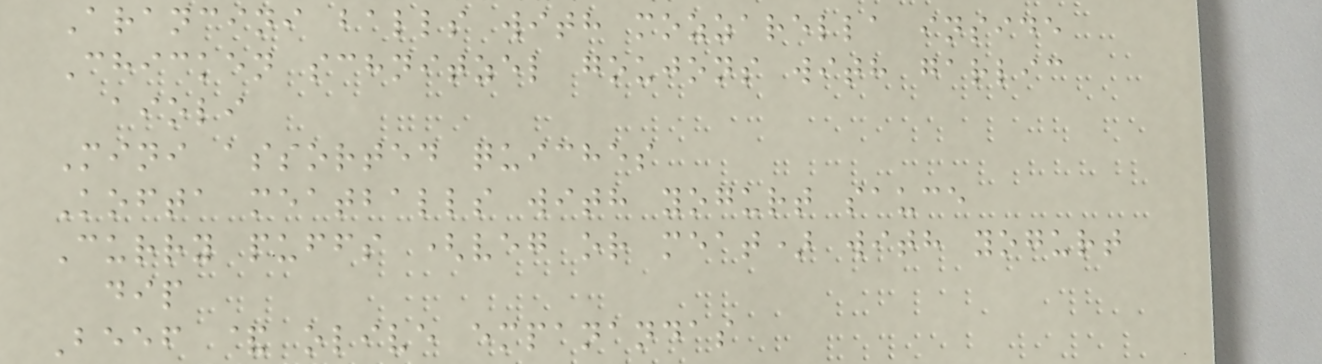Arancini balls with mozzarella inside
Chicken schnitzel goujons with garlic
aioli
Mini assorted quiches
Kofta meatballs with yogurt sauce
Curry puffs (veg or meat) with yogurt
dip
Beef & olive empanandas
